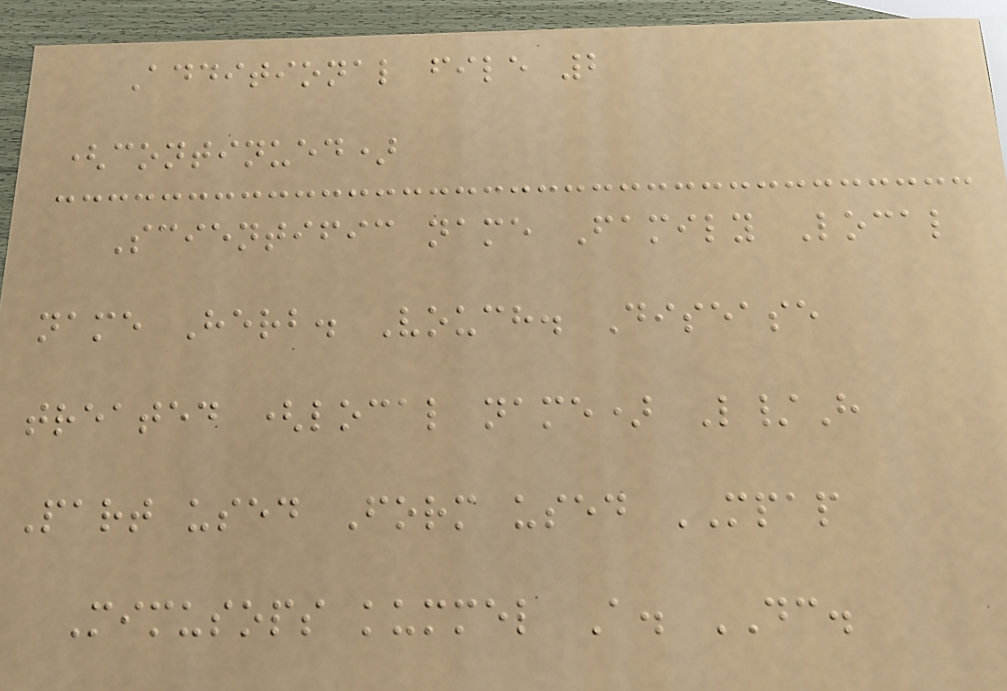Additional file 2
(continued)
Scientific name Family Local
name Herb. Vouch. Disease
treated (local name) L/H
Part used Form used MPAP
Mimusops kummel A. DC.
